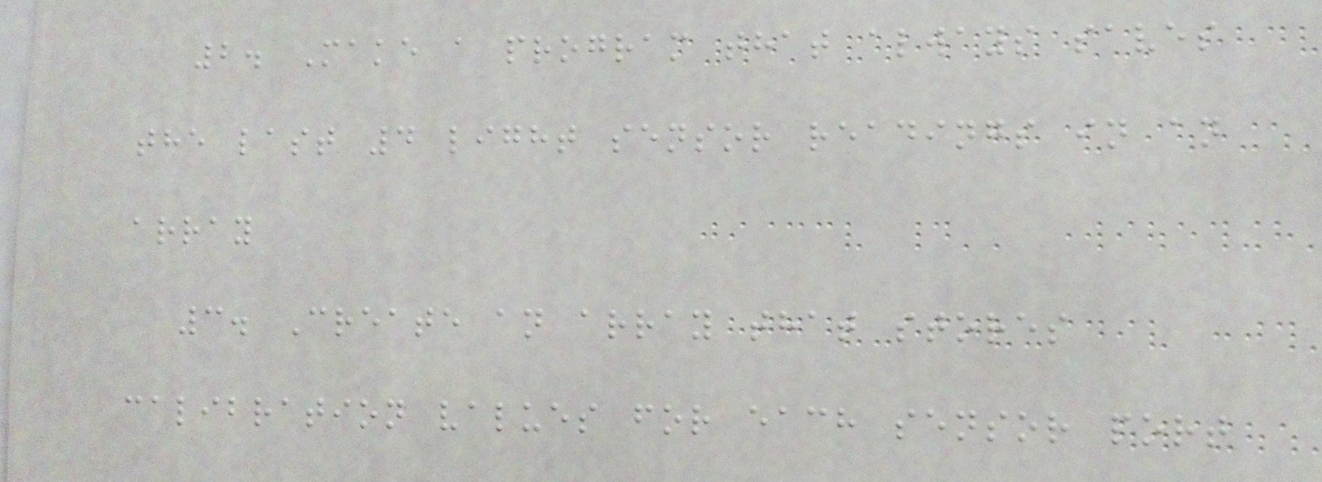2. Make a program that always saves
the last 4 light sensor readings in an
array
3. Create an array that stores
calibration values for each sensor port
